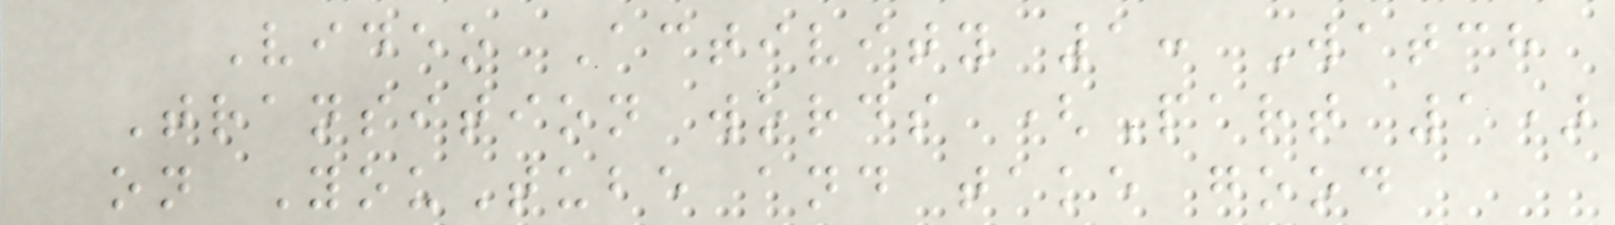Video Activity 1: Watch
Transition words (Part 1)
on YouTube and take good
